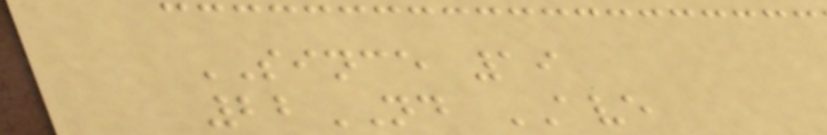SINCE 19
22ND AVE
